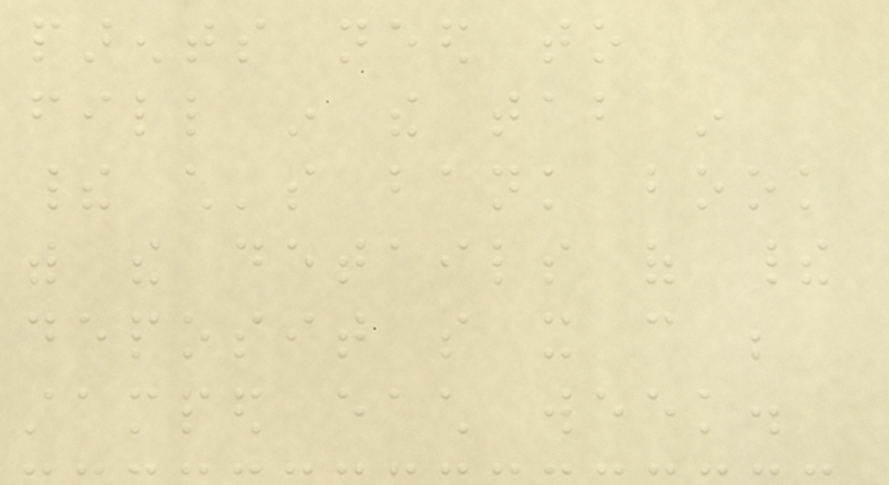parents need to
fill in the tab in
their child's bank book
with the details of their
deposit so it can be
stamped each week.
